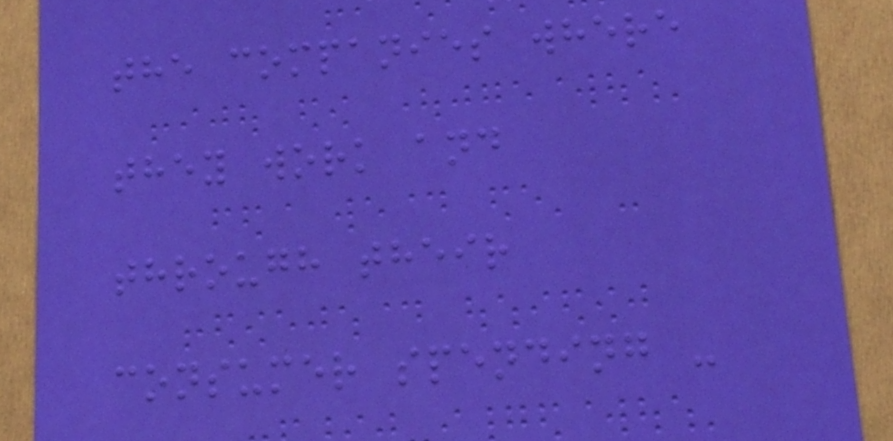the companies where
they work and
through their
consumer spending -
